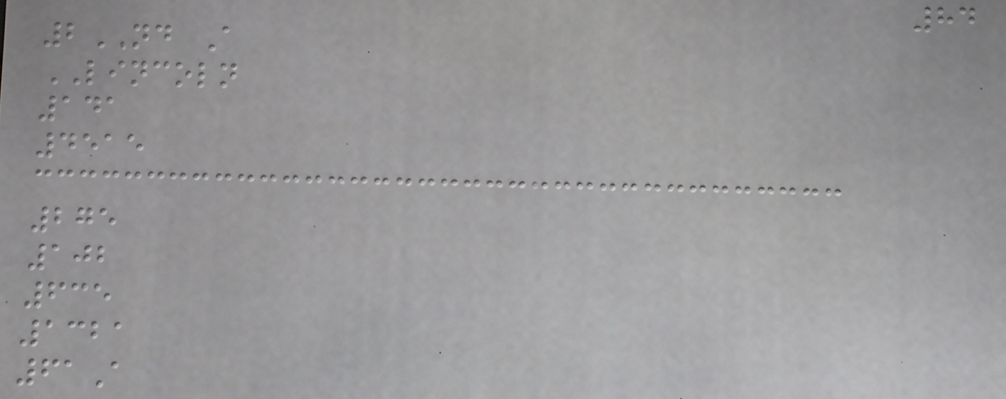84
2ND A
LINCOLN
141
4515
275
102
635
1321
61A
